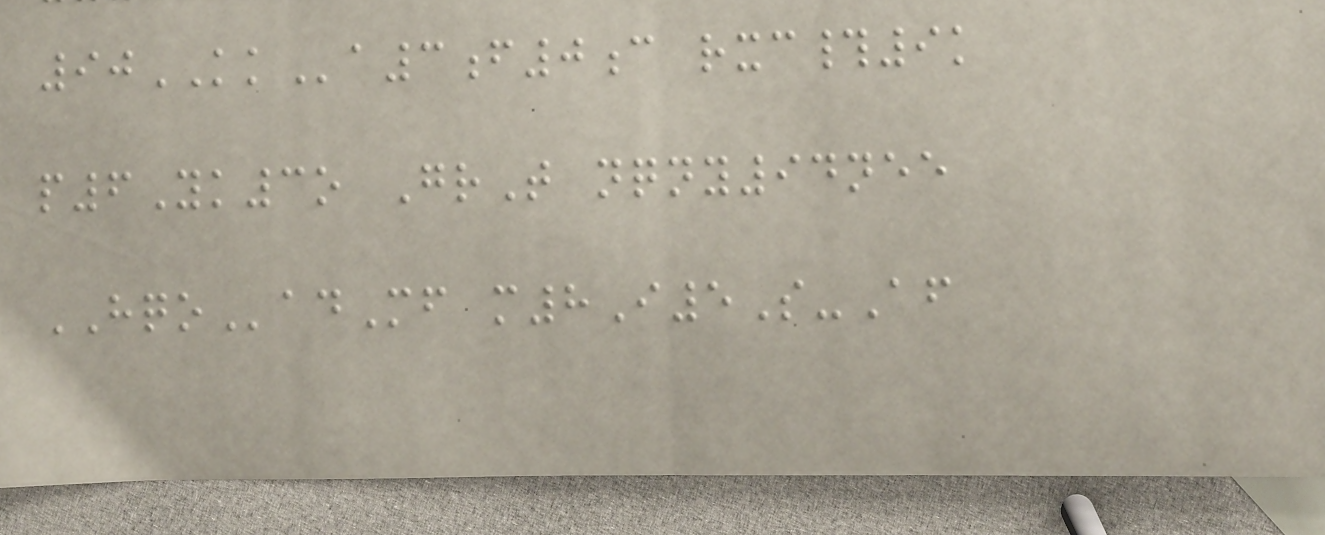90KKa3f0c rxc#9k
p6Yk3o GrT nqny94nee
HQOadMf m8I5S-Af
